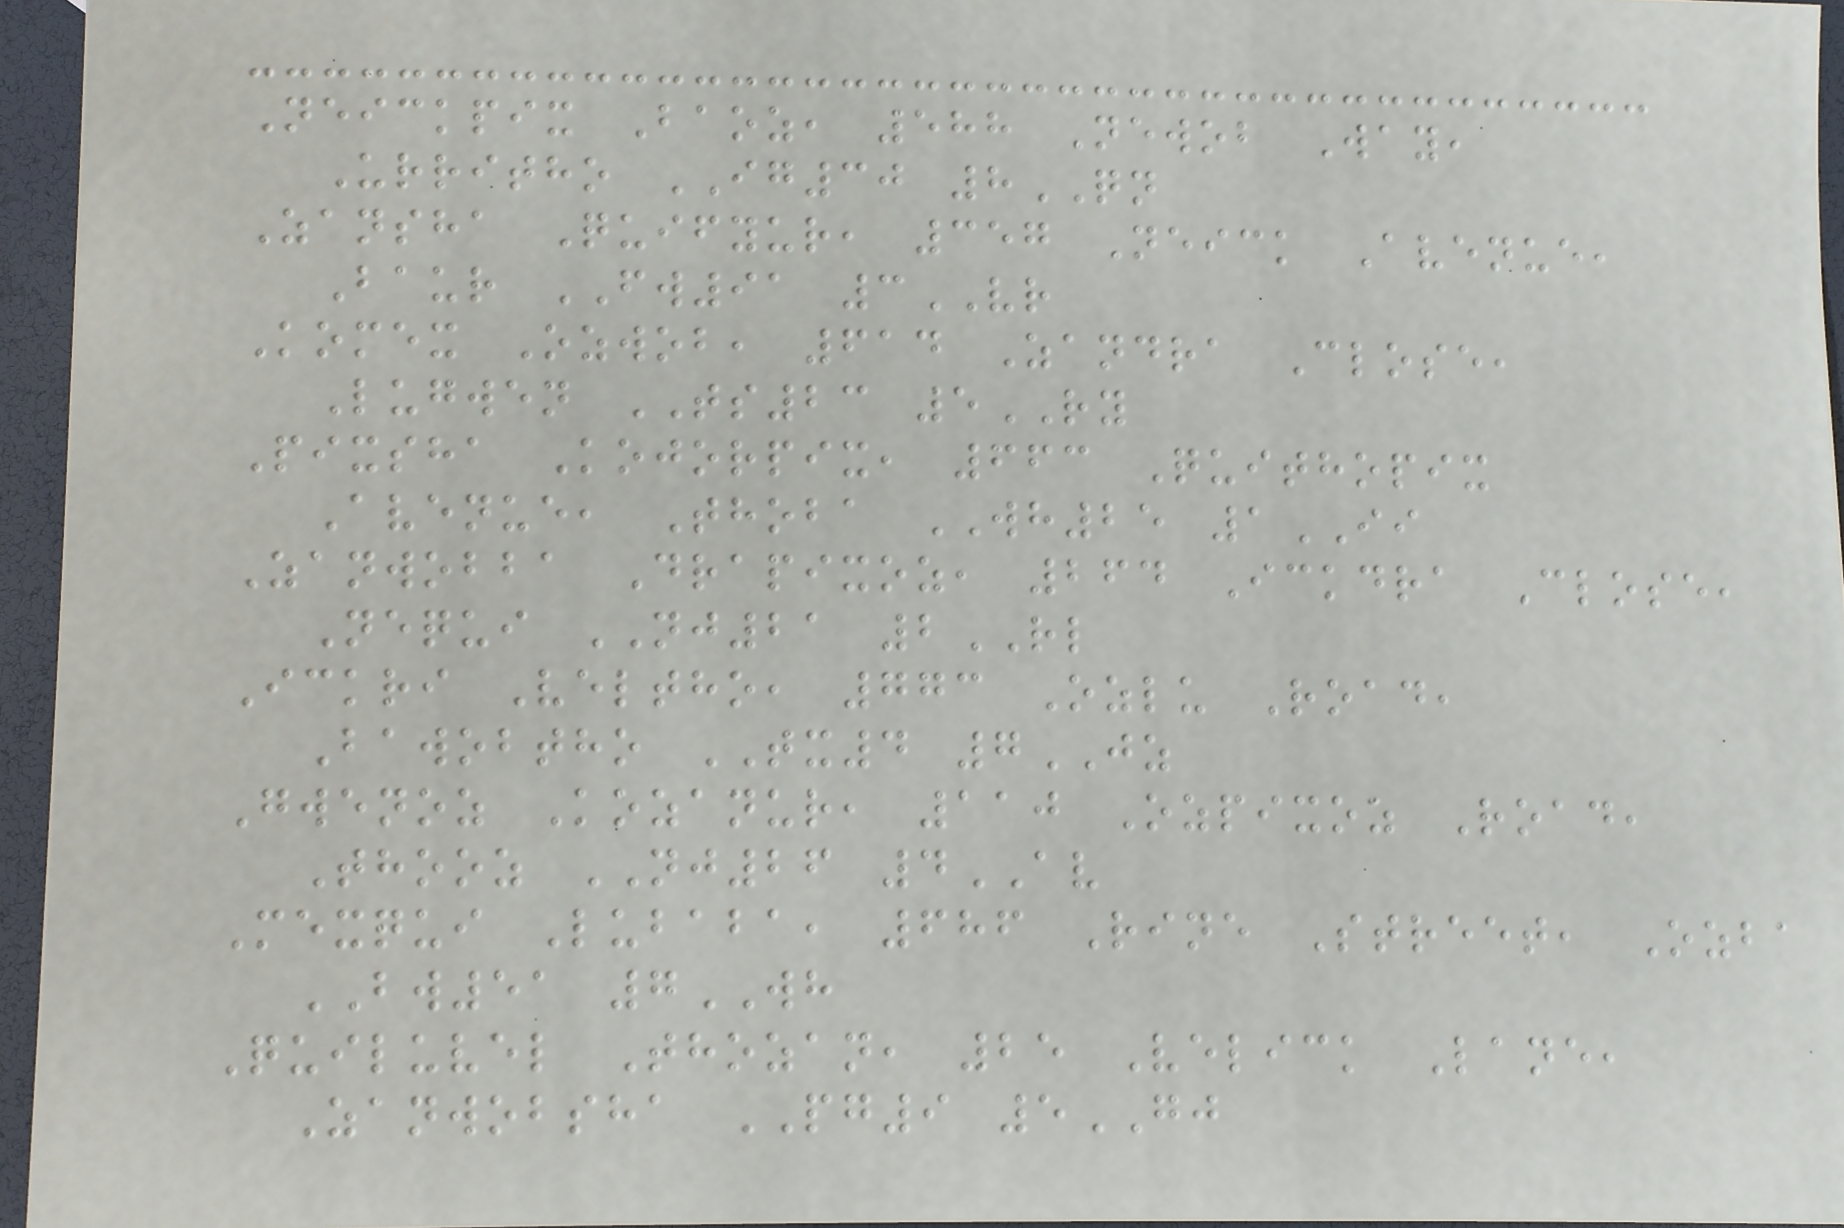Neickpix Baoz, 588 Newob Way,
Urritho IG30 8QN
Zansha Quifyur, 357 Neick Avenue,
Baur FW91 3VR
Komex Ozwob, 614 Zandra Close,
Lugwen TS23 5RY
Pixsha Kojorpix, 663 Quithopix
Avenue, Thoba WH25 1II
Zanwobba Drapixoz, 264 Ickdra Close,
Nequi NJ21 2RL
Ickri Veltho, 773 Ozlu Road,
Bawobtho TX4 7JZ
Gwenoz Kozanur, 110 Ozpixoz Road,
Thooz NJ26 4AV
Mexqui Lubaba, 686 Rine Street, Ozba
BW51 7WH
Quiluvel Thozan, 25 Velick Lane,
Zanwobsha PG9 5GJ
